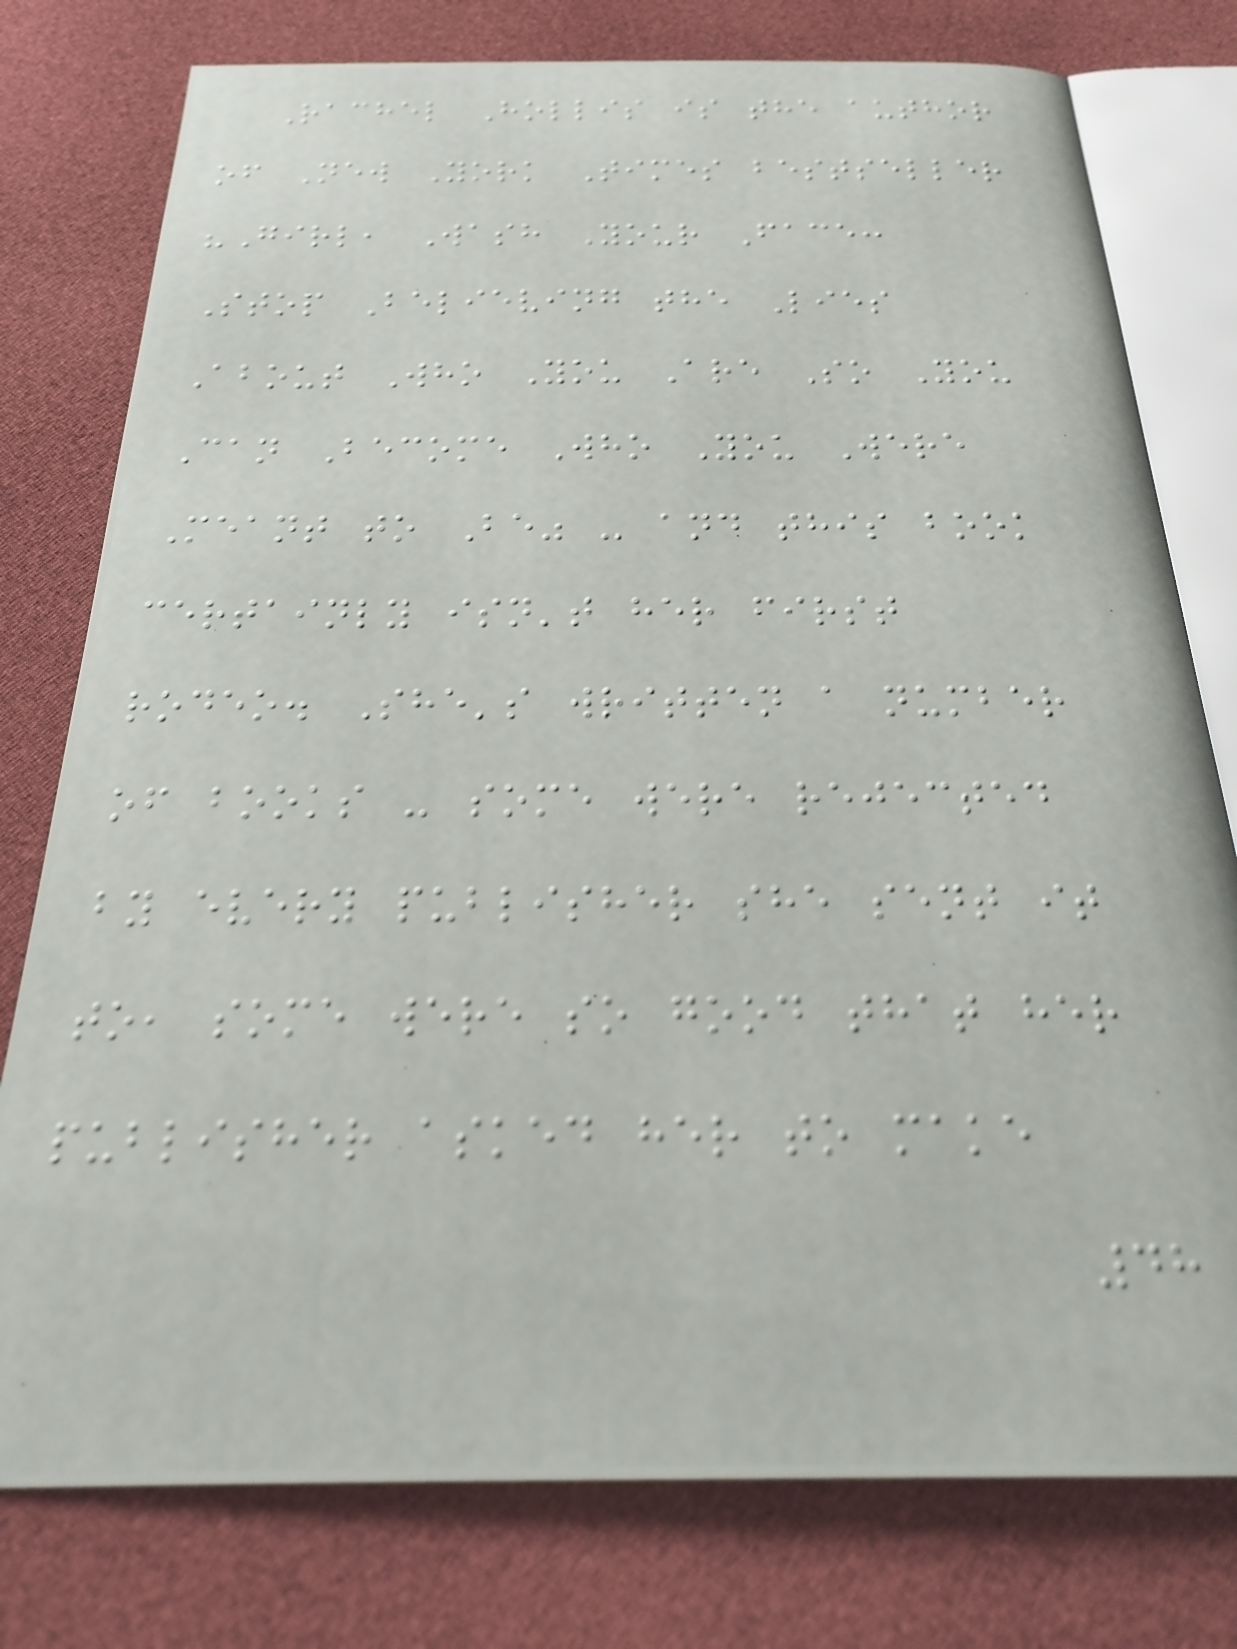Rachel Hollis is the author
of New York Times bestseller
"Girl, Wash Your Face:
Stop Believing the Lies
About Who You Are So You
Can Become Who You Were
Meant to Be" - and this book
certainly isn't her first
rodeo. She's written a number
of books - some were rejected
by every publisher she sent it
to, some were so good that her
publisher asked her to make
48
